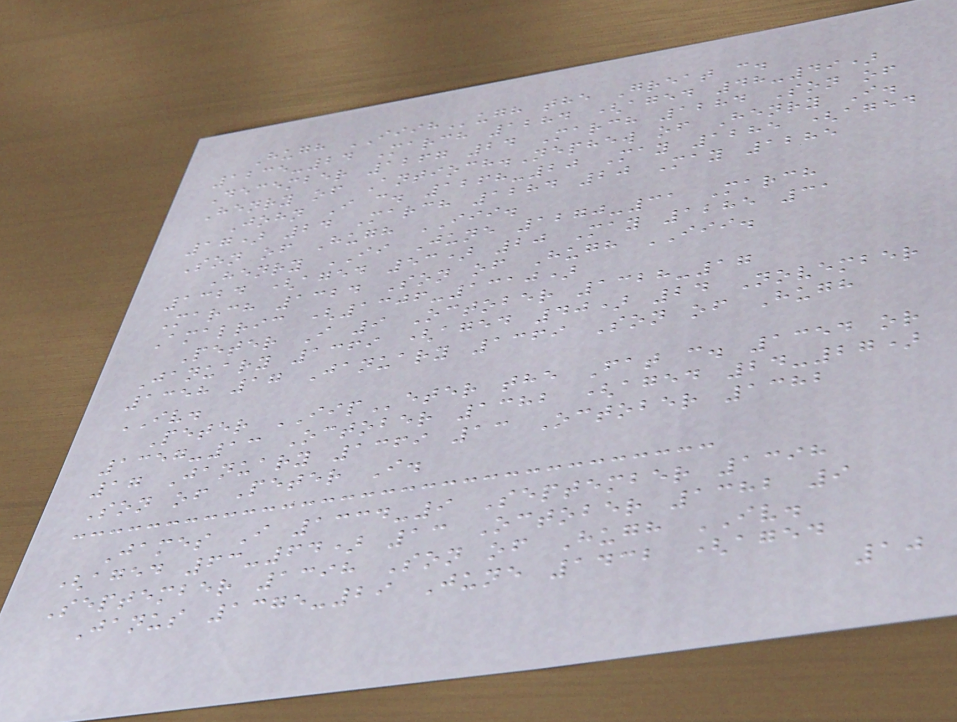Hugh IIIHugh the Great c.
1235-24 March 1284 (aged 48-49)
December 1267 24 March 1284 Son of
Henry of Antioch.Nephew of Henry I.
John I c. 1268-20 May 1285 (aged
17) 24 March 1284 20 May 1285
Son of Hugh III.
Henry II June 1270-31 March
1324 (aged 53) 20 May 1285 31
March 1324 Son of Hugh III.
Amalric (1306-1310)
Peter I 9 October 1328-17
January 1369 (aged 40) 24 November
1358 17 January 1369 Son of Hugh
IV.
Peter IIPeter the Fat c. 1354 or
1357-13 October 1382 (aged 24-27)
17 January 1369 13 October 1382
Son of Peter I.
James I 1334-9 September 1398
(aged 63-64) 13 October 1382 9
September 1398 Son of Hugh IV.
Janus 1375-29 June 1432 (aged
10
